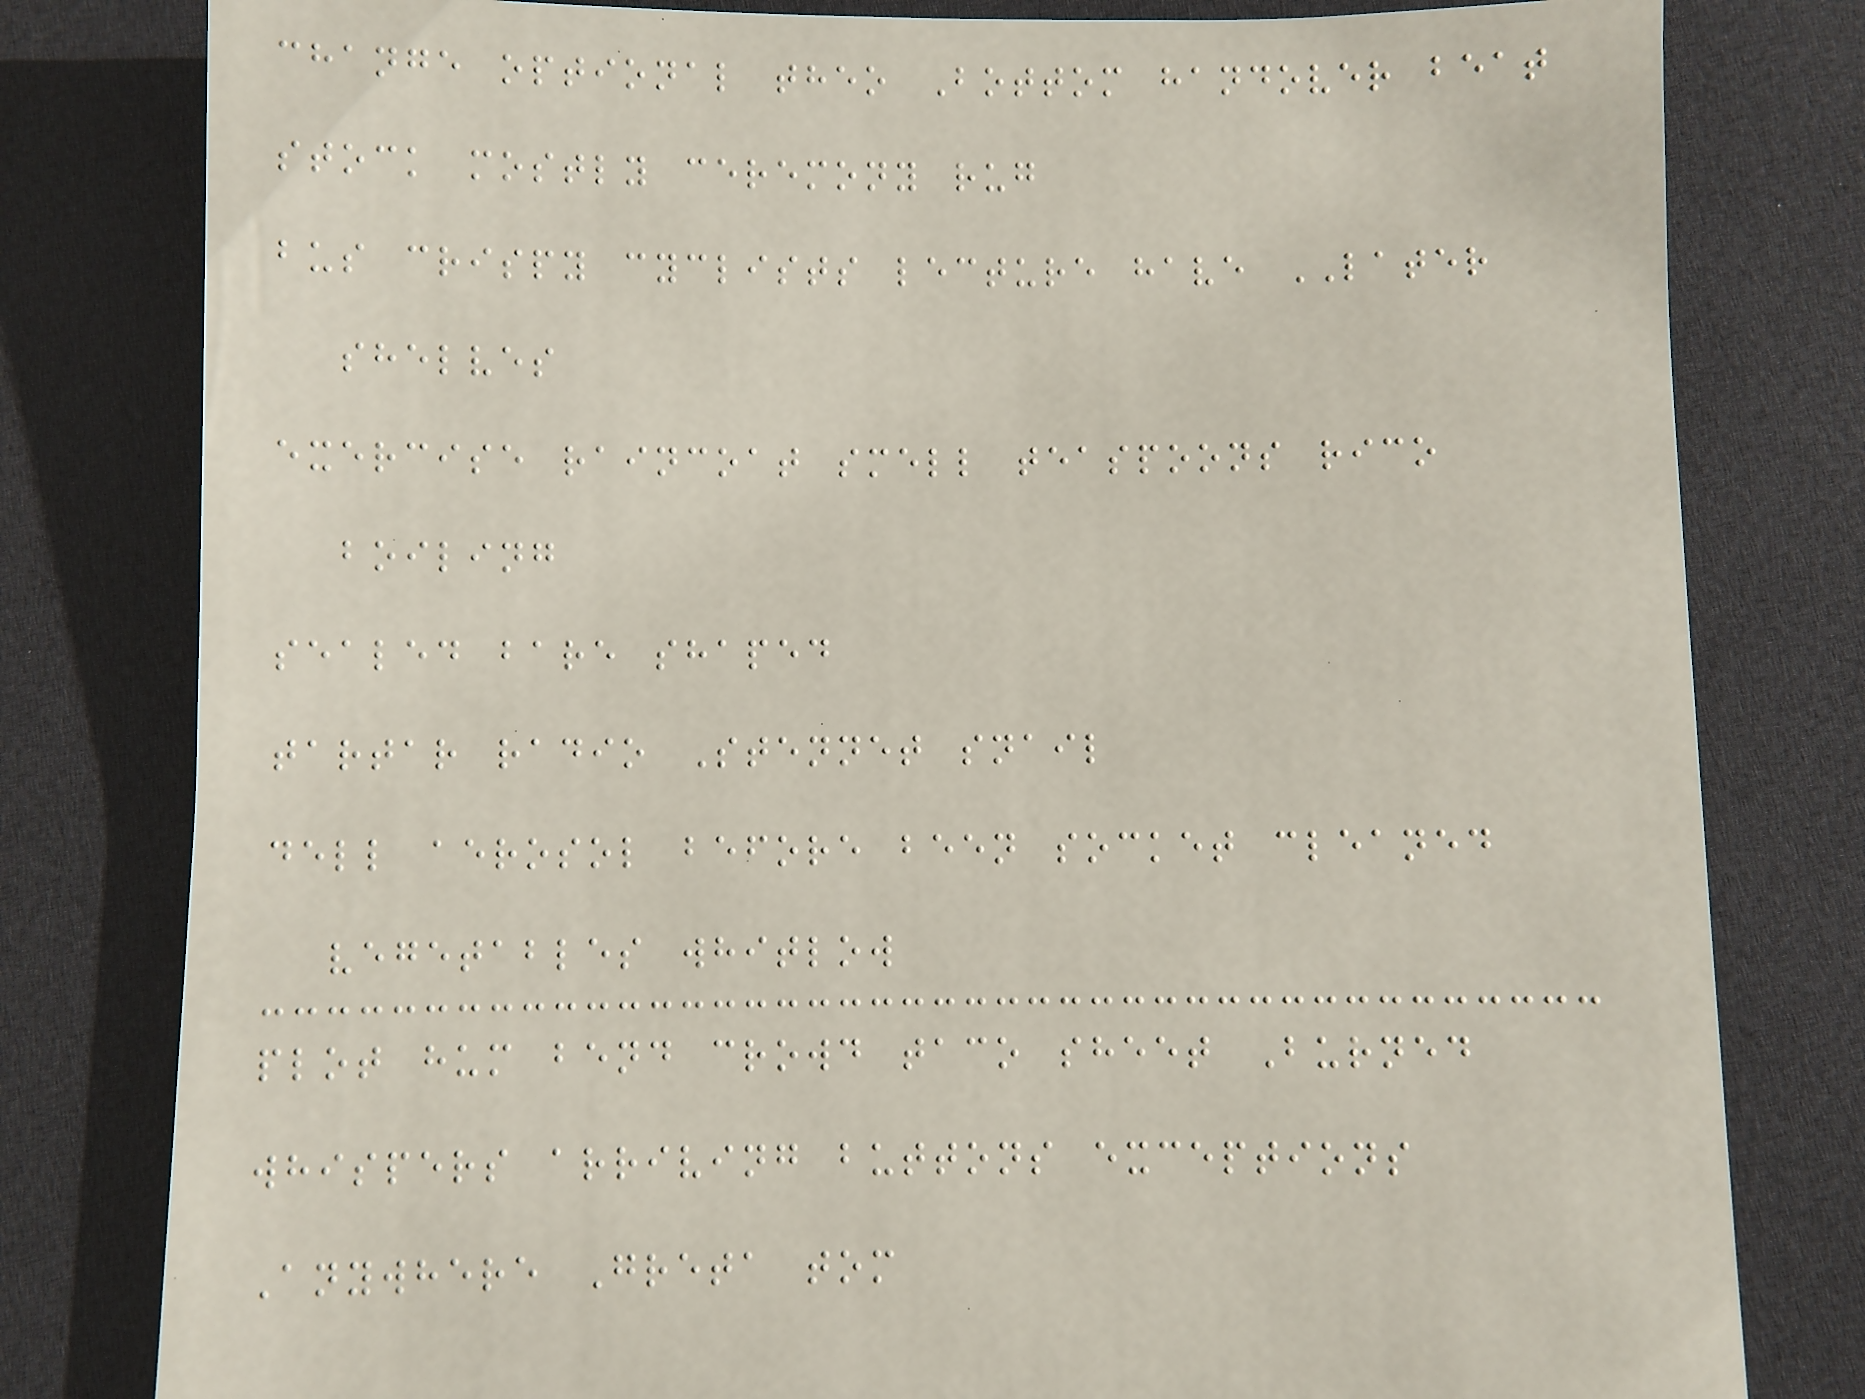change optional theo Bottom handover beat
stock mostly ceremony rug
bus crispy cyclists lecture have LATER
shelves
exercise raincoat smell teaspoons rico
boiling
sealed bare shaped
tartar radio Stennet snail
dell aerosol before been socket cleaned
vegetables whitlow
plot hum bend crowd taco sheet Burned
whispers arriving buttons exceptions
Anywhere Greta tom
